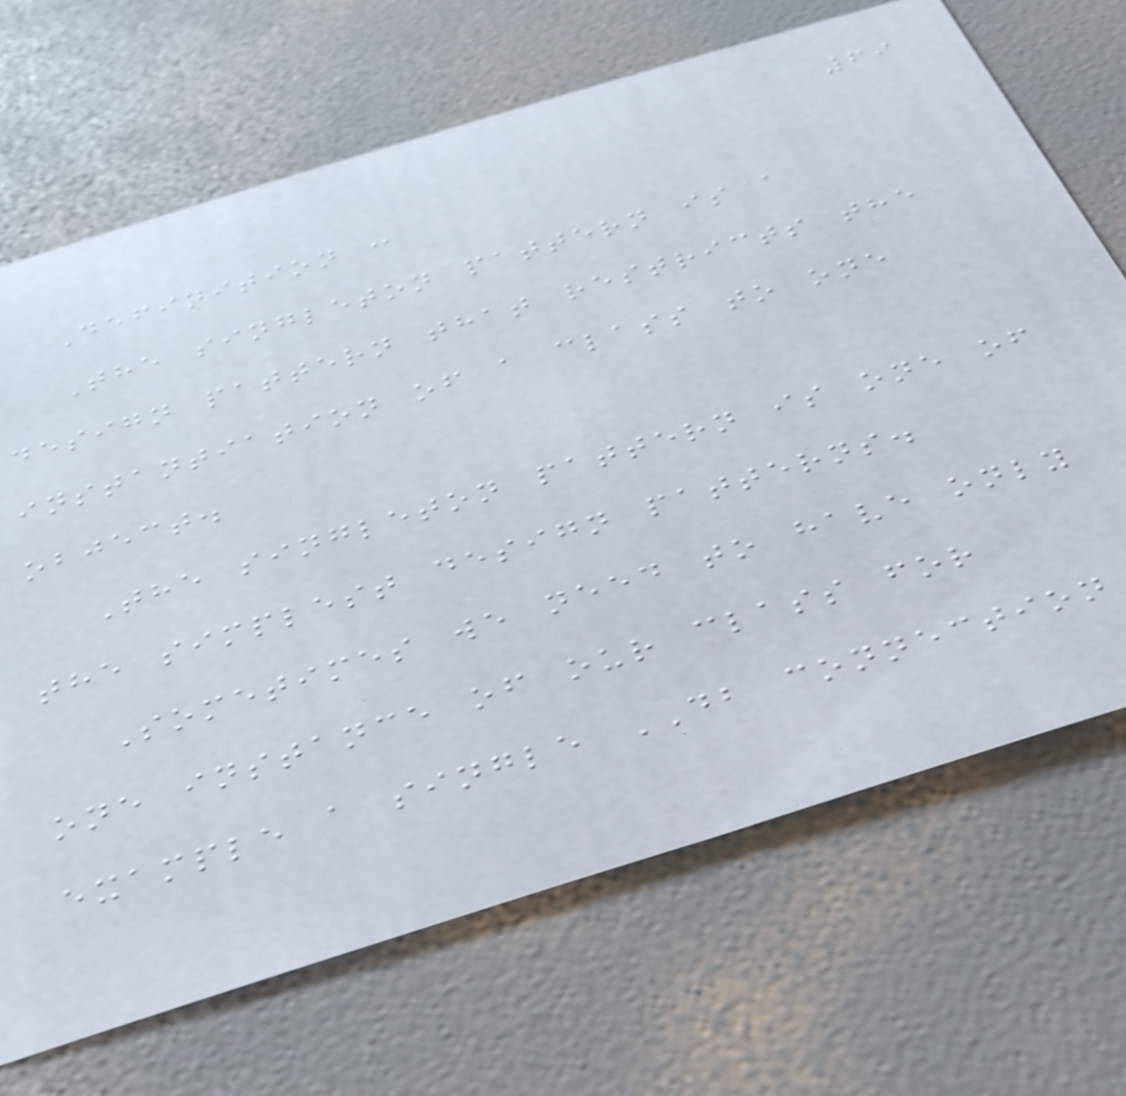69
Definition :
The singleton pattern is a
design pattern that restricts the
instantiation of a class to one
object.
The singleton pattern is one of
the simplest design patterns.
Sometimes we need to have only
one instance of our class for
example a single DB connection
